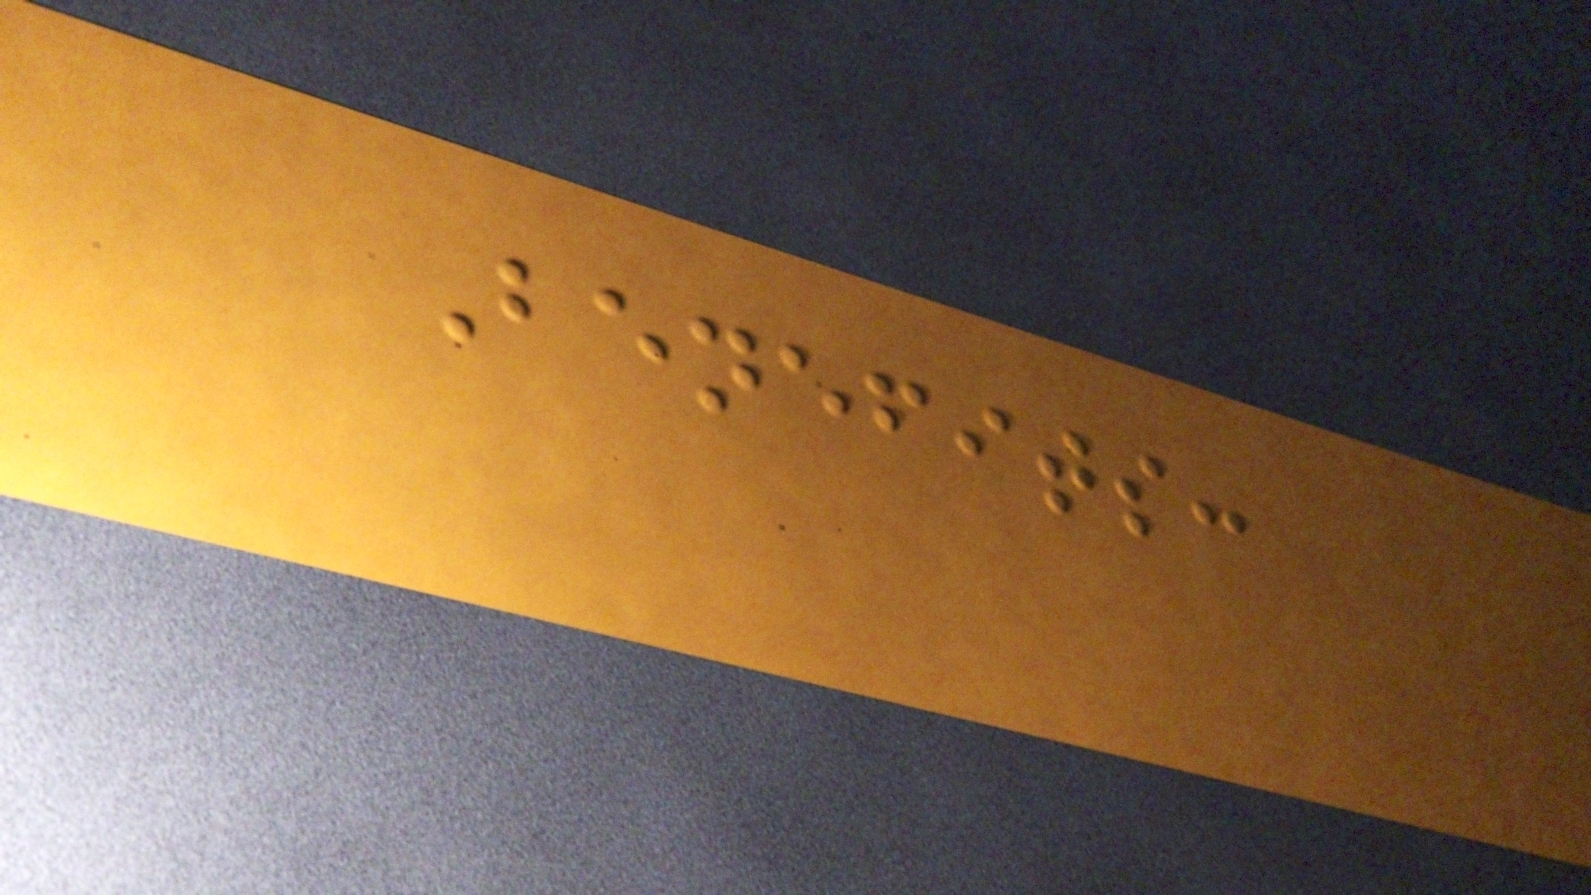Benefits:
